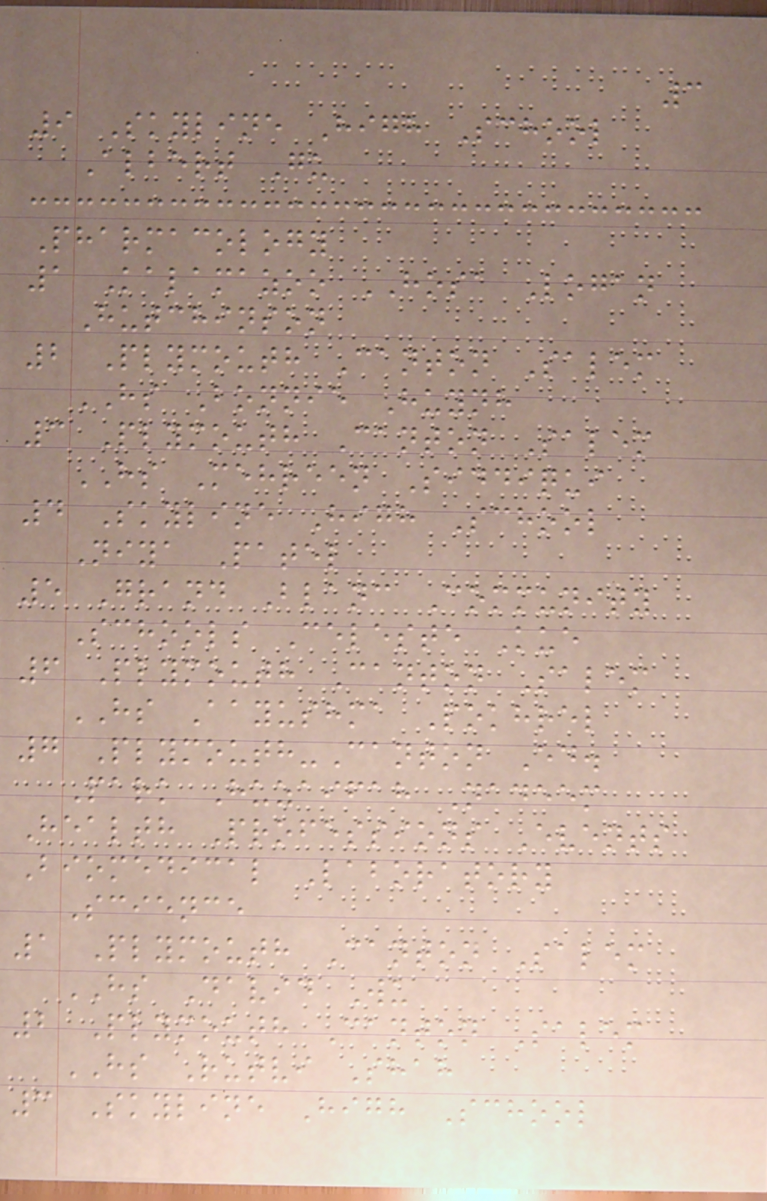3
9 Skyline High School
Albert Gu
Pharmacology
1 Kalamazoo HOSA Logan
Hutchinson
2 Plymouth Canton Salem
HS Bonnie Huynh
3 Plymouth Canton Salem
HS Mehreen Siddiqui
4 Skyline High School
Niya Patel
5 Grand Blanc Community
Schools Celeste Kue
6 Plymouth Canton Salem
HS Aayushma Pokhrel
7 Plymouth-Canton Ed.
Park Huzaifah Nadeem
Health Professions Events
Biomedical Laboratory
Science
1 Plymouth Canton Salem
HS David Wu
2 Plymouth Canton Salem
HS Rutvi Shah
3 Skyline High School
